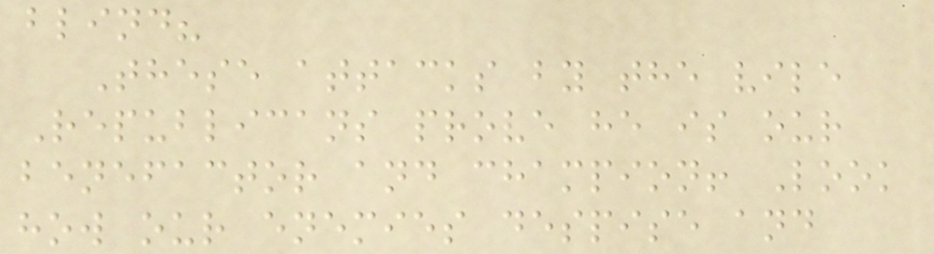blind?
These attacks by the vile
Republicans prove he is our
benefactor and champion! Look
how our enemies despise and
